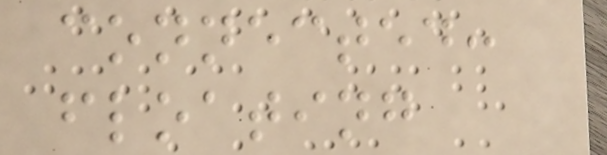connected:
floating
